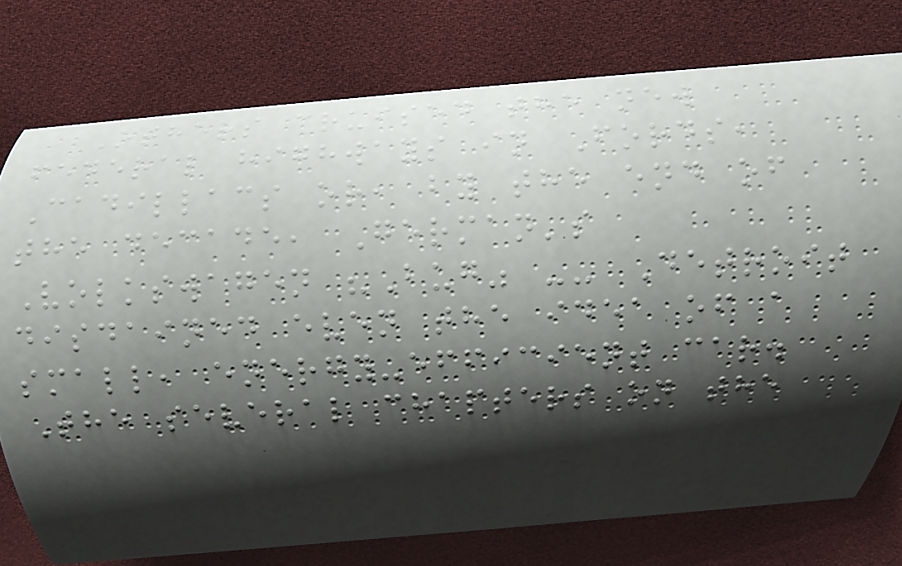Others cruised the new
federal highways in Fords,
Cadillacs or, by the end of
the decade, German's
Volkswagen "Bug" -- Detroit
disdained even the idea of a
small, energy-efficient car.
The several chapters on the
